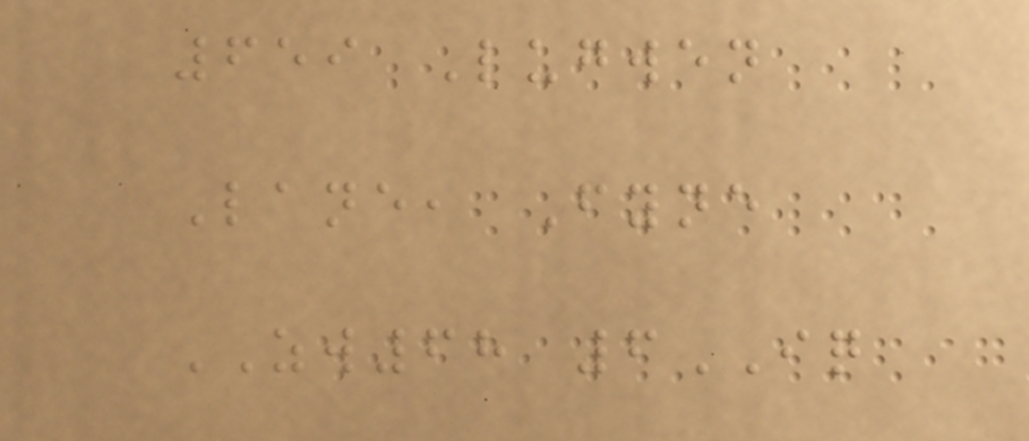659 Lugwen
Lane, Fyne
ZW68 6IQ
